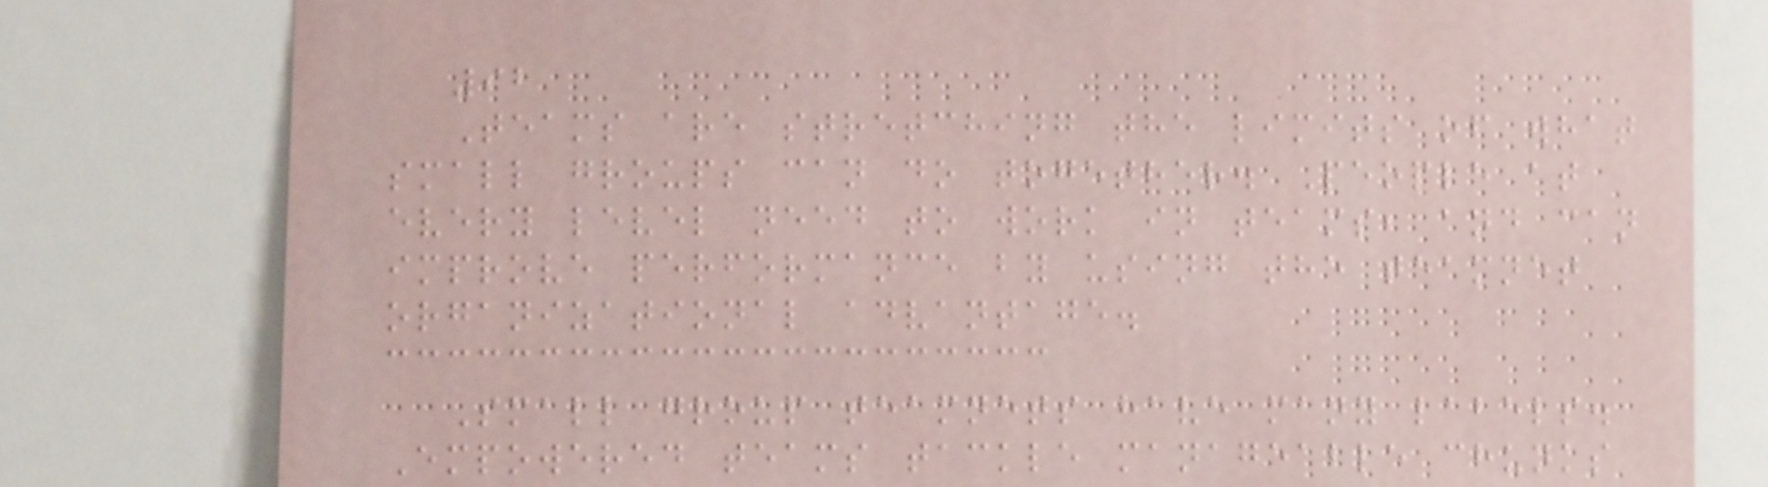92
Teams are stretching the limits of what
small groups can do together. People at
every level need to work in teams, and can
improve performance by using the teamnet
organizational advantage.
Small group teamnets have many labels.
Empowered teams tackle manageable chunks
